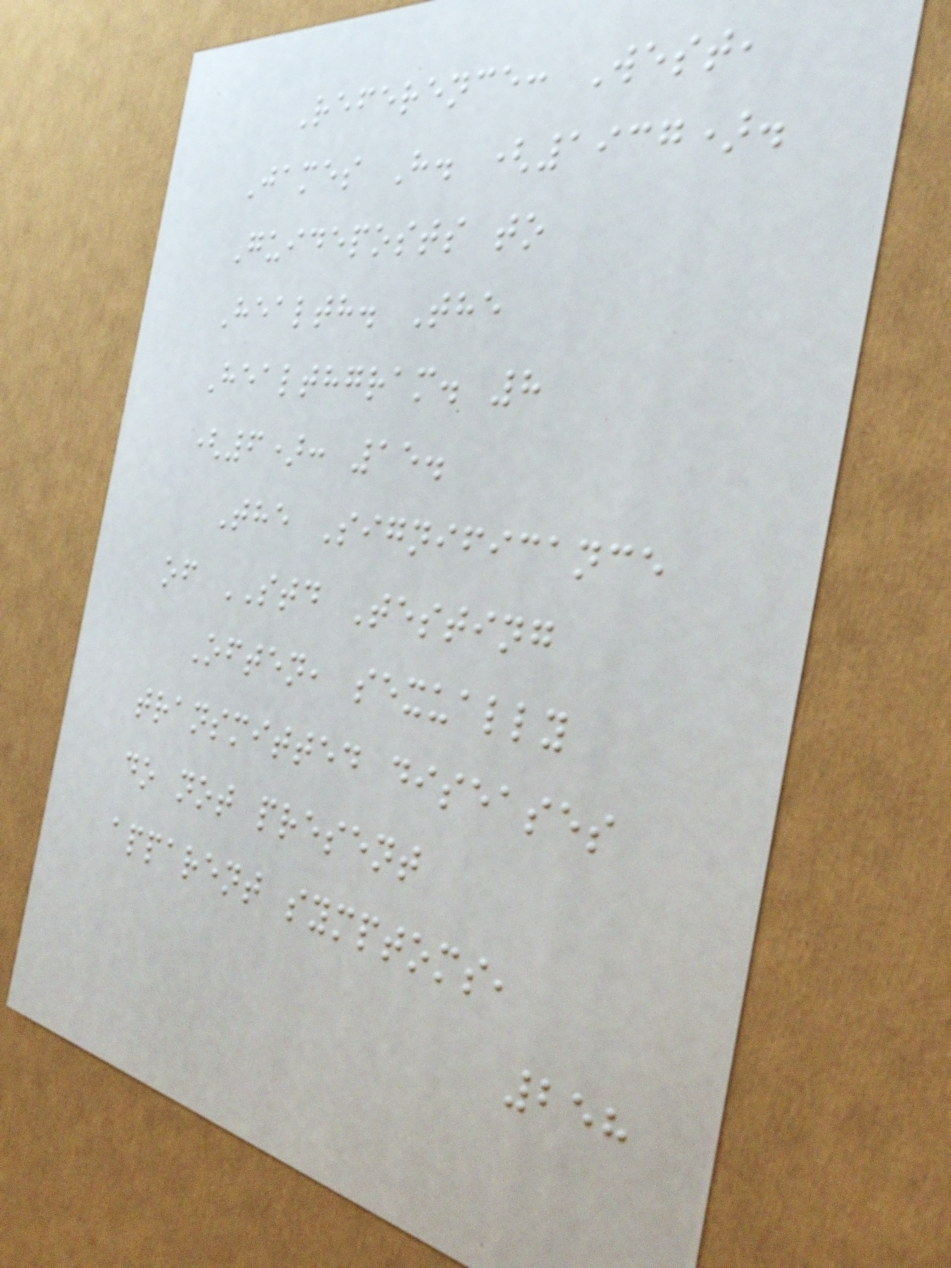Reference: West,
James H. (1937).
Guideposts to
Health. The
Healthgram. 8
(6): 15.
The Significance
of STD Testing
Often, sexually
transmitted diseases
do not present
apparent symptoms,
258
